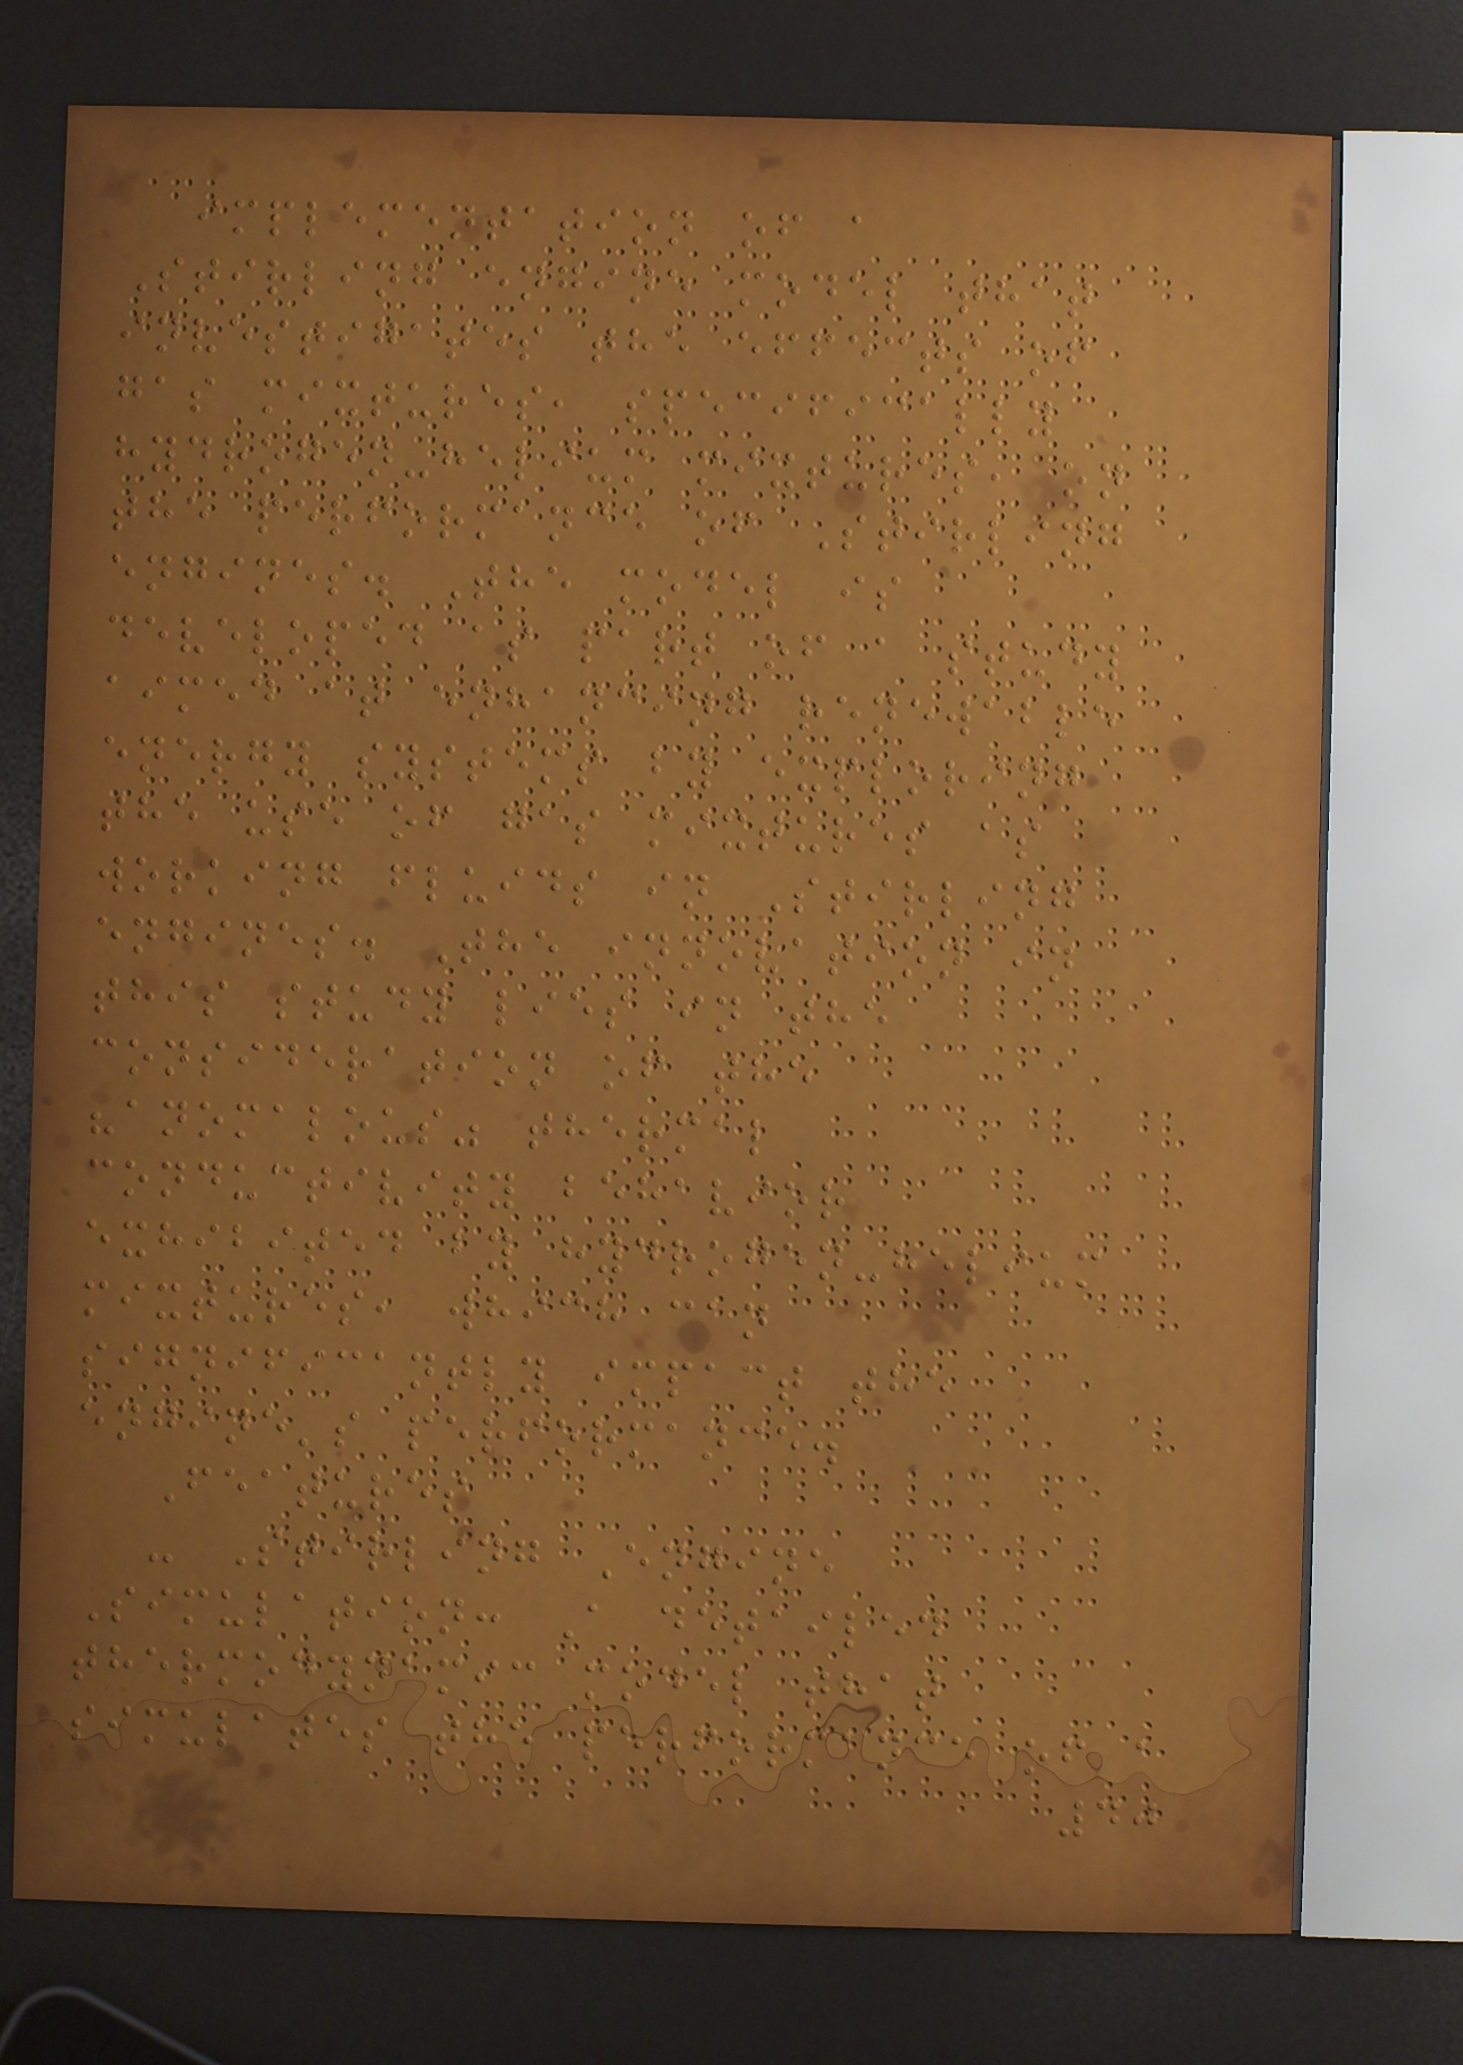implementation of a
Stirling engine model that
investigates the effects of
gas mixtures, specifically
hydrogen-helium mixtures, on
the performance of Stirling
engines. The model is
developed as part of a study
aimed at enhancing renewable
energy systems by exploring
the use of gas mixtures as
working fluids in Stirling
engines. The innovation in
this study lies in the
consideration of the
"anomalous" thermal
conductivity behavior
exhibited by hydrogen-helium
mixtures, which can
significantly impact the
engine's performance.
Features
- Stirling Engine
Simulation: A detailed
thermodynamic model that
simulates the performance of a
40
